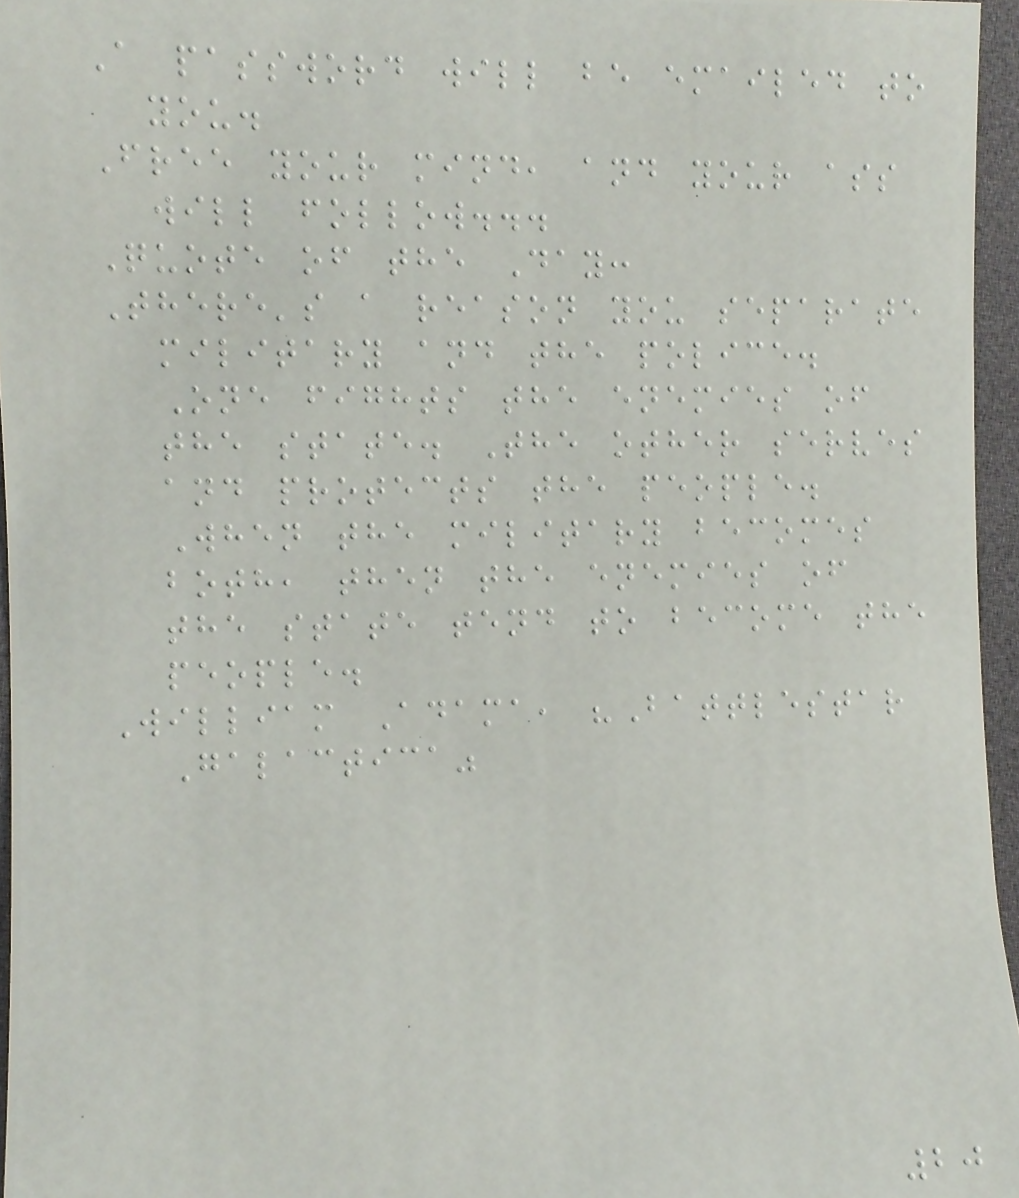A password will be emailed to
you.
Free your mind, and your ass
will follow...
Quote of the Day:
There's a reason you separate
military and the police.
One fights the enemies of
the state. The other serves
and protects the people.
When the military becomes
both, then the enemies of
the state tend to become the
people.
William Adama, "Battlestar
Galactica"
20
